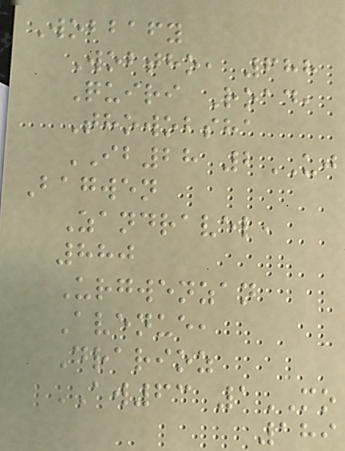Wobbafy
Wobtho, 688
Quiri Road,
Thowobsha
IB28 2UJ
Bagwen
Zandravel,
880
Urgwenzan
Avenue,
Drarioz
AW63 1MO
189
